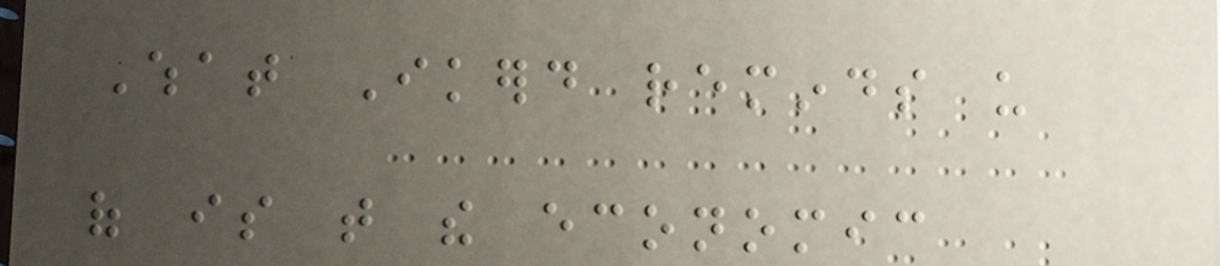What Ikerd reminds us
of is that the economic
